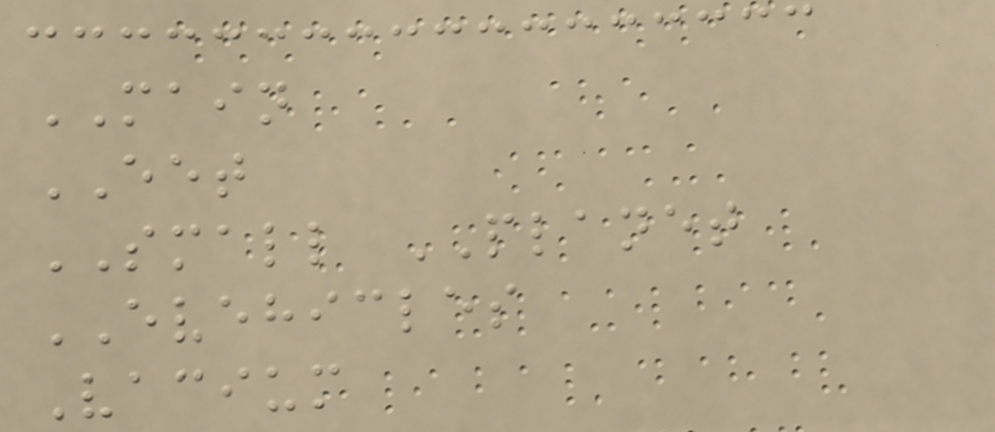MAIN
EET
SMALL PLANET
EVEHICLES
Vacium
